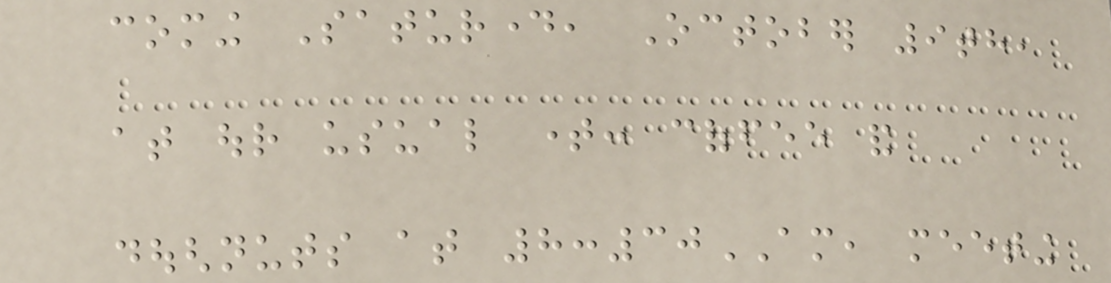coming Saturday, October 9th,
at our usual time: coffee and
doughnuts at 8:30AM, meeting
